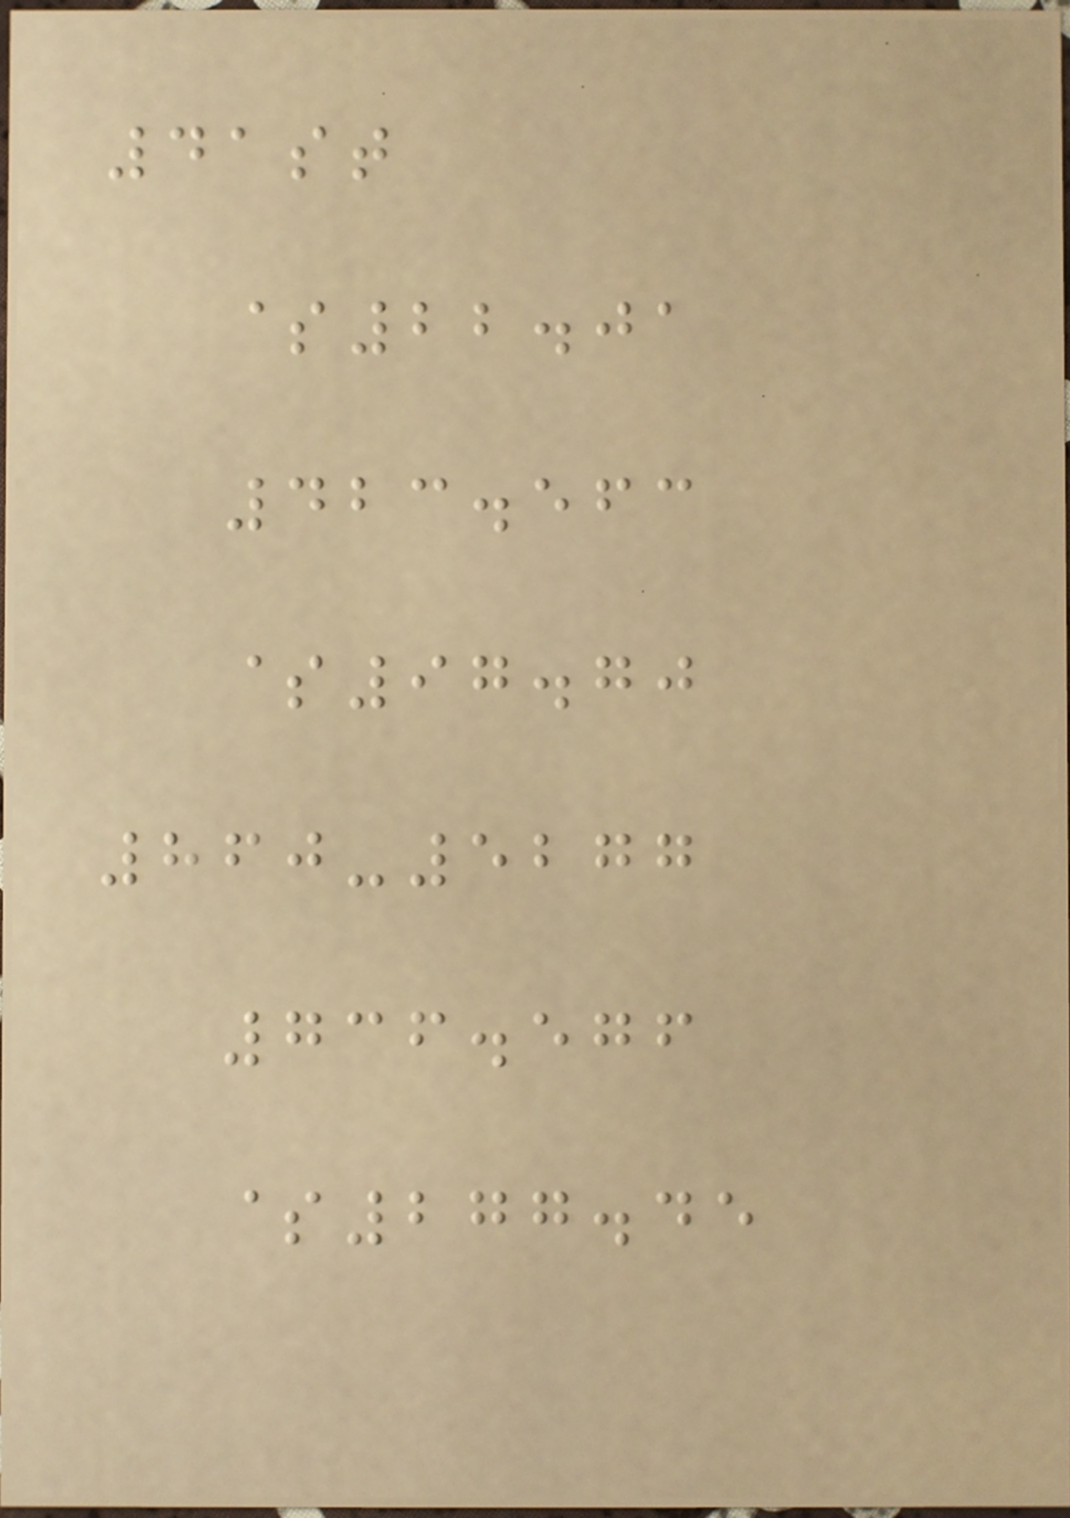41st
$22.01
423.563
$97.70
860-5277
736.576
$277.45
